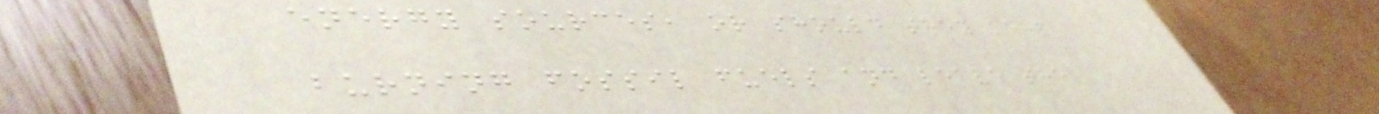energy sources, or should they keep
burning fossil fuels and leave the
